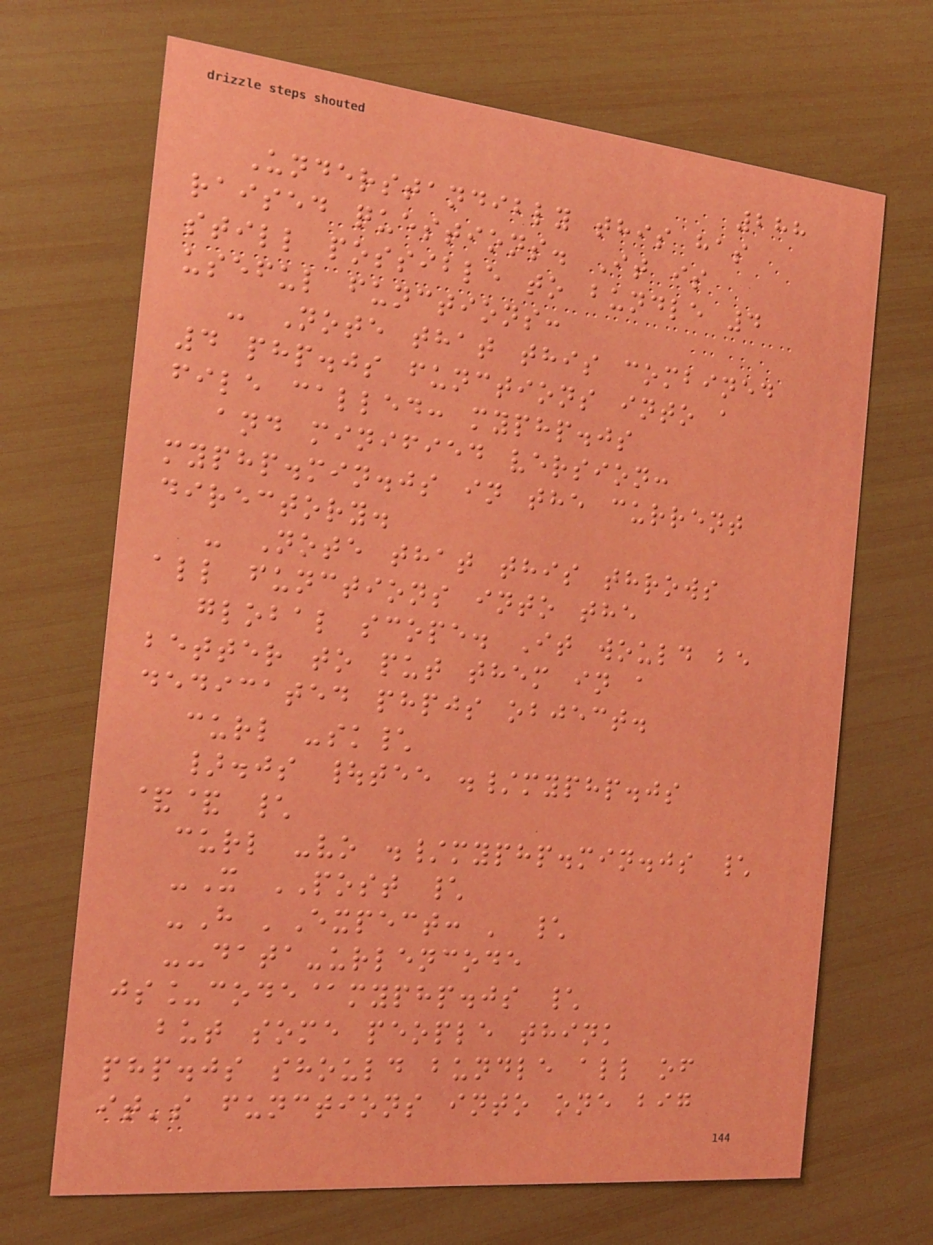288
Understandibly this has
raised questions. It is
still possible to bundle 4
useful functions:
- Note that this combined
4 php.js functions into a
file called: myphp.js
and minified version:
myphp.min.js in the current
directory.
- Note that this throws
all functions into the
global scope. It would be
better to put them in a
dedicated phpjs object.
curl -sk\
}.js |tee ./myphp.js
&& \
curl -vo ./myphp.min.js \
-X POST \
-H 'Expect: ' \
--data-urlencode
js_code@myphp.js \
but some people think
php.js should bundle all of
it's functions into one big
